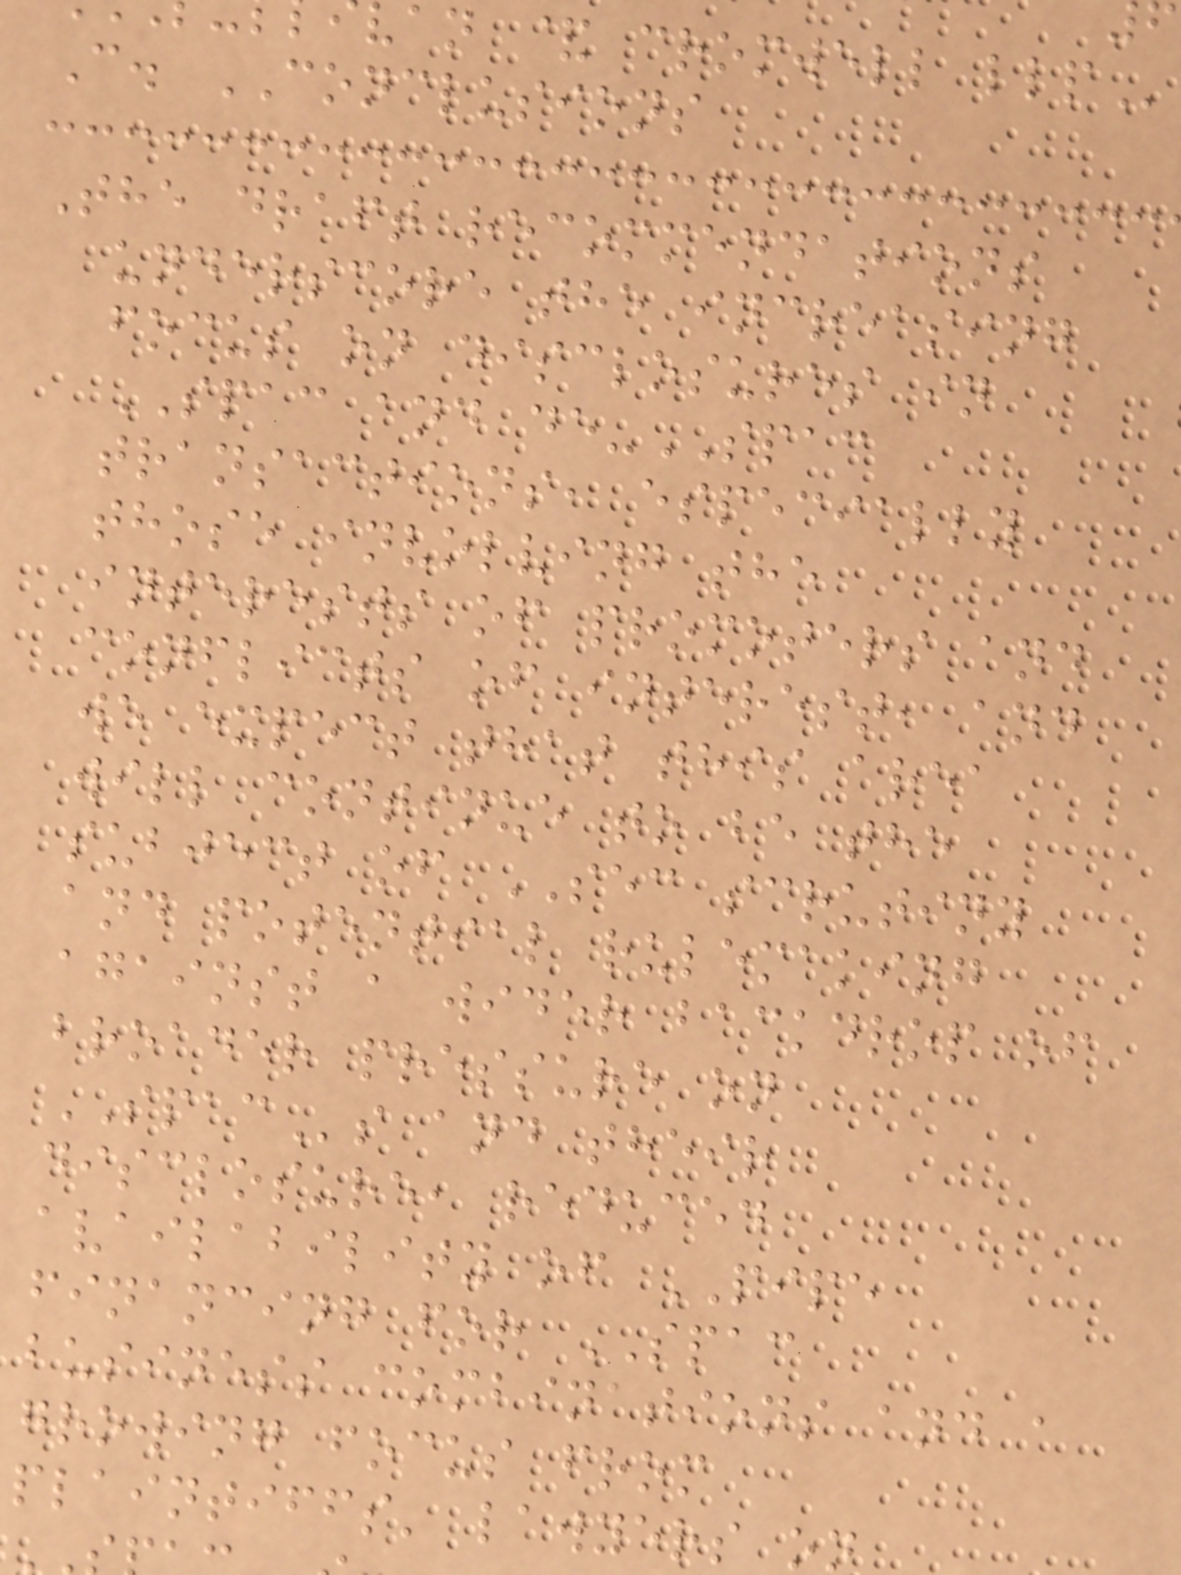an & cromwell
C. CONCLUSIONS
The draft recommendations
underscore the increasing
focus on disclosures in
SPAC and de-SPAC
transactions, especially
those involving the
interests of promoters and
conflicts of interest, and
we expect that this area
will continue to be the
subject of SEC scrutiny
and potential rulemaking
against a wider backdrop of
broader pressure on
SPACs and their
disclosure, reduced
availability of PIPE
financing for SPAC
business combinations and a
growing focus from
plaintiffs' lawyers o
